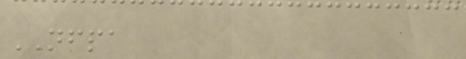NFPA
